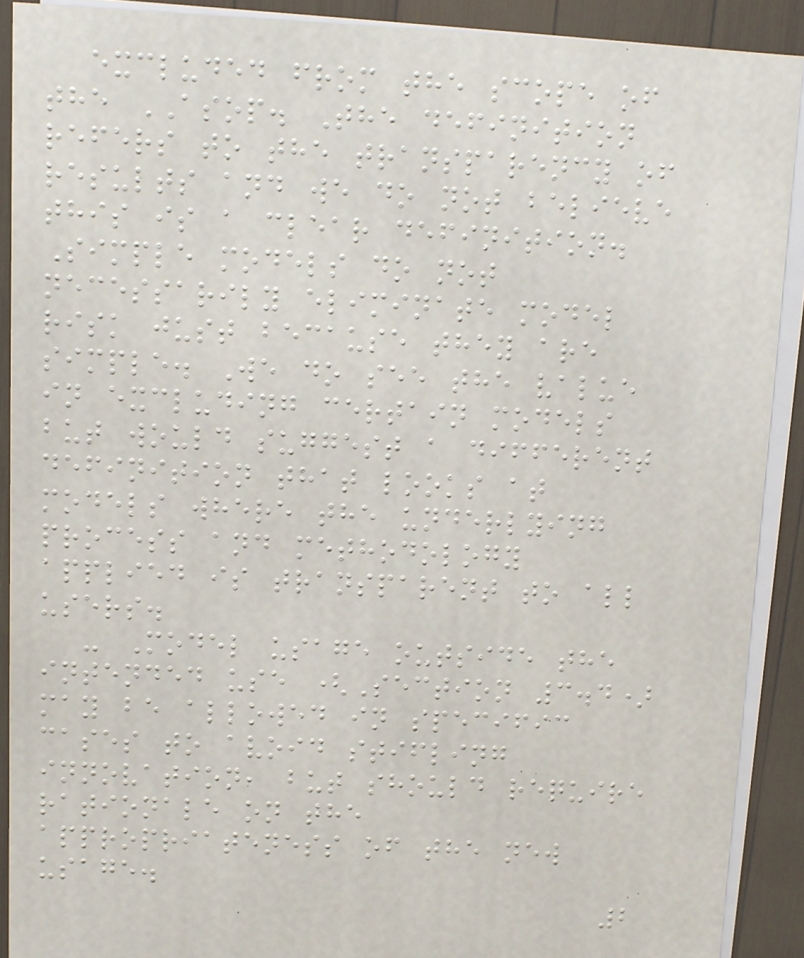excluded from the scope of
the ASOP. The definition
refers to the transparency of
results and we do not believe
this is a clear definition.
Simple models do not
necessarily eliminate model
risk just because they are
simple. We do see the value
in excluding certain models
but would suggest a different
definition that looks at
models where the underlying
process and methodology
applied is transparent to all
users.
- Model usage outside the
intended use (Section 3.4)
may be allowed in specific
cases to avoid stifling
innovation, but should require
rationale on the
appropriateness of the new
usage.
2
